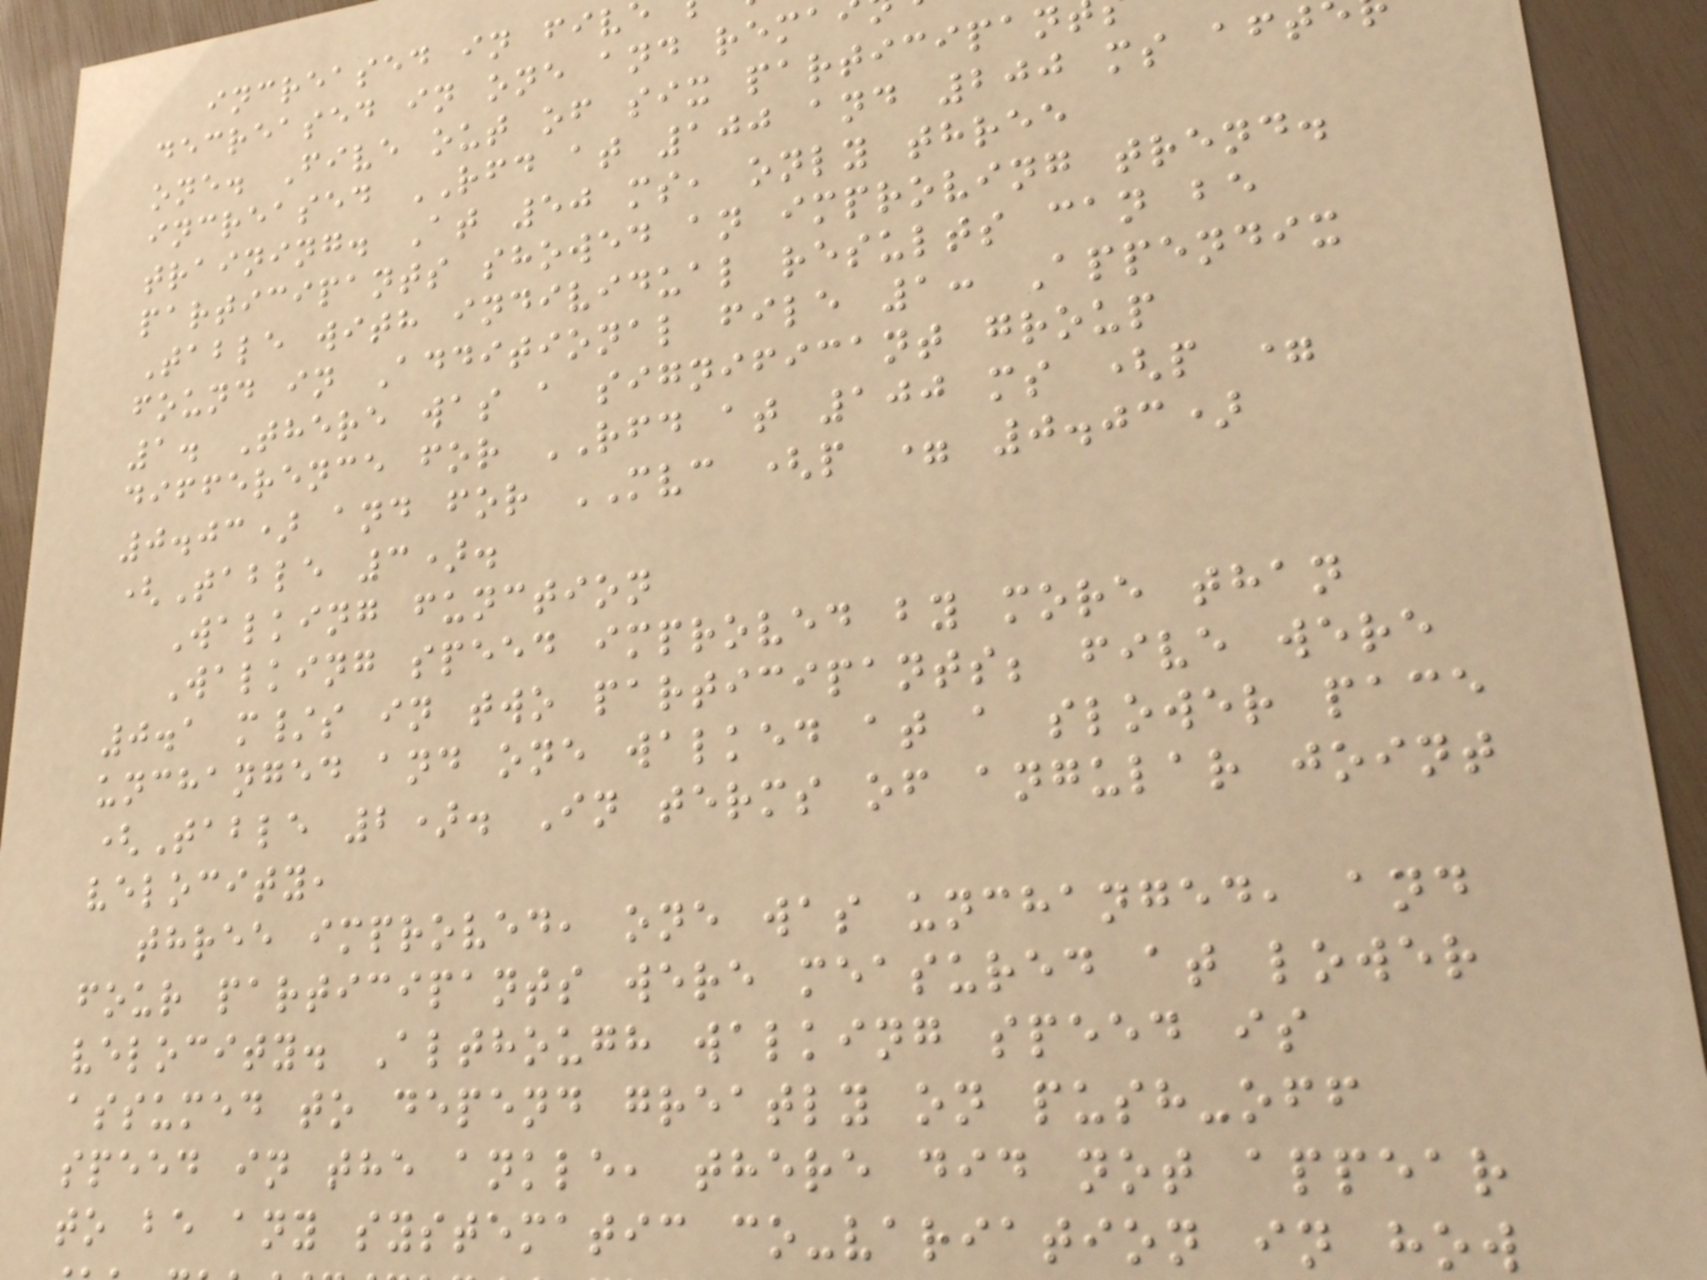increased in fiv
decreased in one and rema
one. Five out of six participan
increased RFD at 100 and 200 ms aft
training. At 50 ms, only three
participants showed an improving trend.
Table with individual results can be
found in Additional file 1: Appendix
1. There was a significant group
difference for RFD at 100 ms (p =
0.03) and for MVC (p = 0.03)
(Table 3).
Walking function
Walking speed improved by more than
0.1 m/s in two participants; five were
unchanged and one walked at a slower pace
(Table 2). In terms of angular joint
velocity,
three improved, one was unchanged, and
four participants were measured at lower
velocity. Although walking speed is
assumed to depend greatly on push-off
speed in the ankle, there did not appear
to be any systematic co-variation in how
